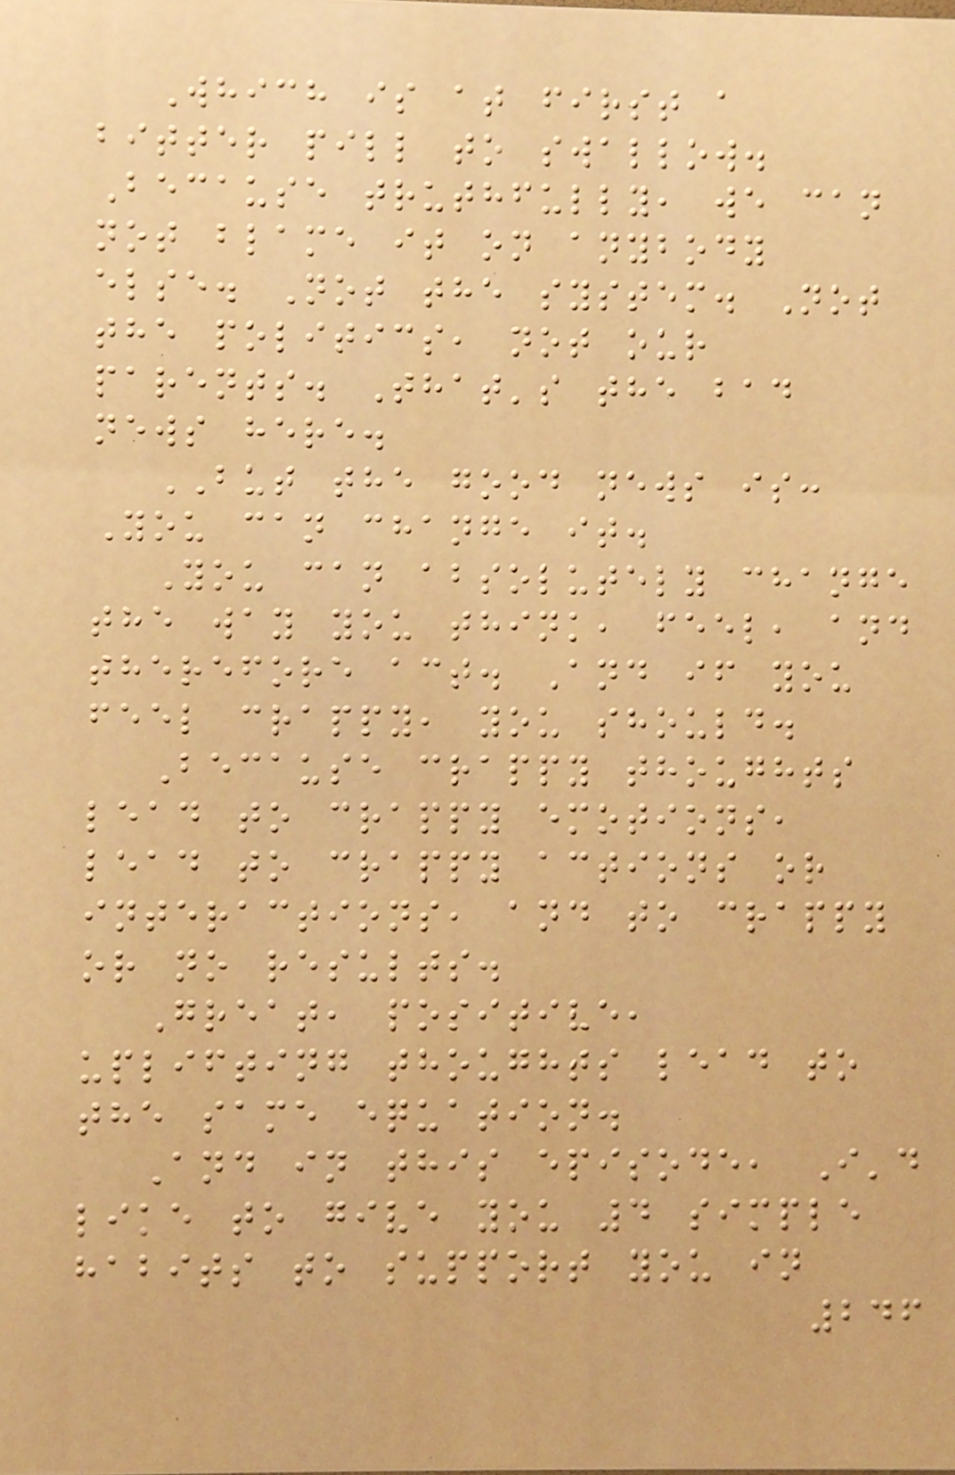Which is at first a
bitter pill to swallow.
Because truthfully, we can
not blame it on anybody
else. Not the system. Not
the politics, not our
parents. That's the bad
news here.
BUT the good news is:
You can change it.
You can absolutely change
the way you think, feel, and
therefore act. And if you
feel crappy, you should.
Because crappy thoughts
lead to crappy emotions,
lead to crappy actions or
interactions, and to crappy
or no results.
Great, positive,
uplifting thoughts lead to
the same equation.
And in this episode, I'd
like to give you 4 simple
habits to support you in
246
